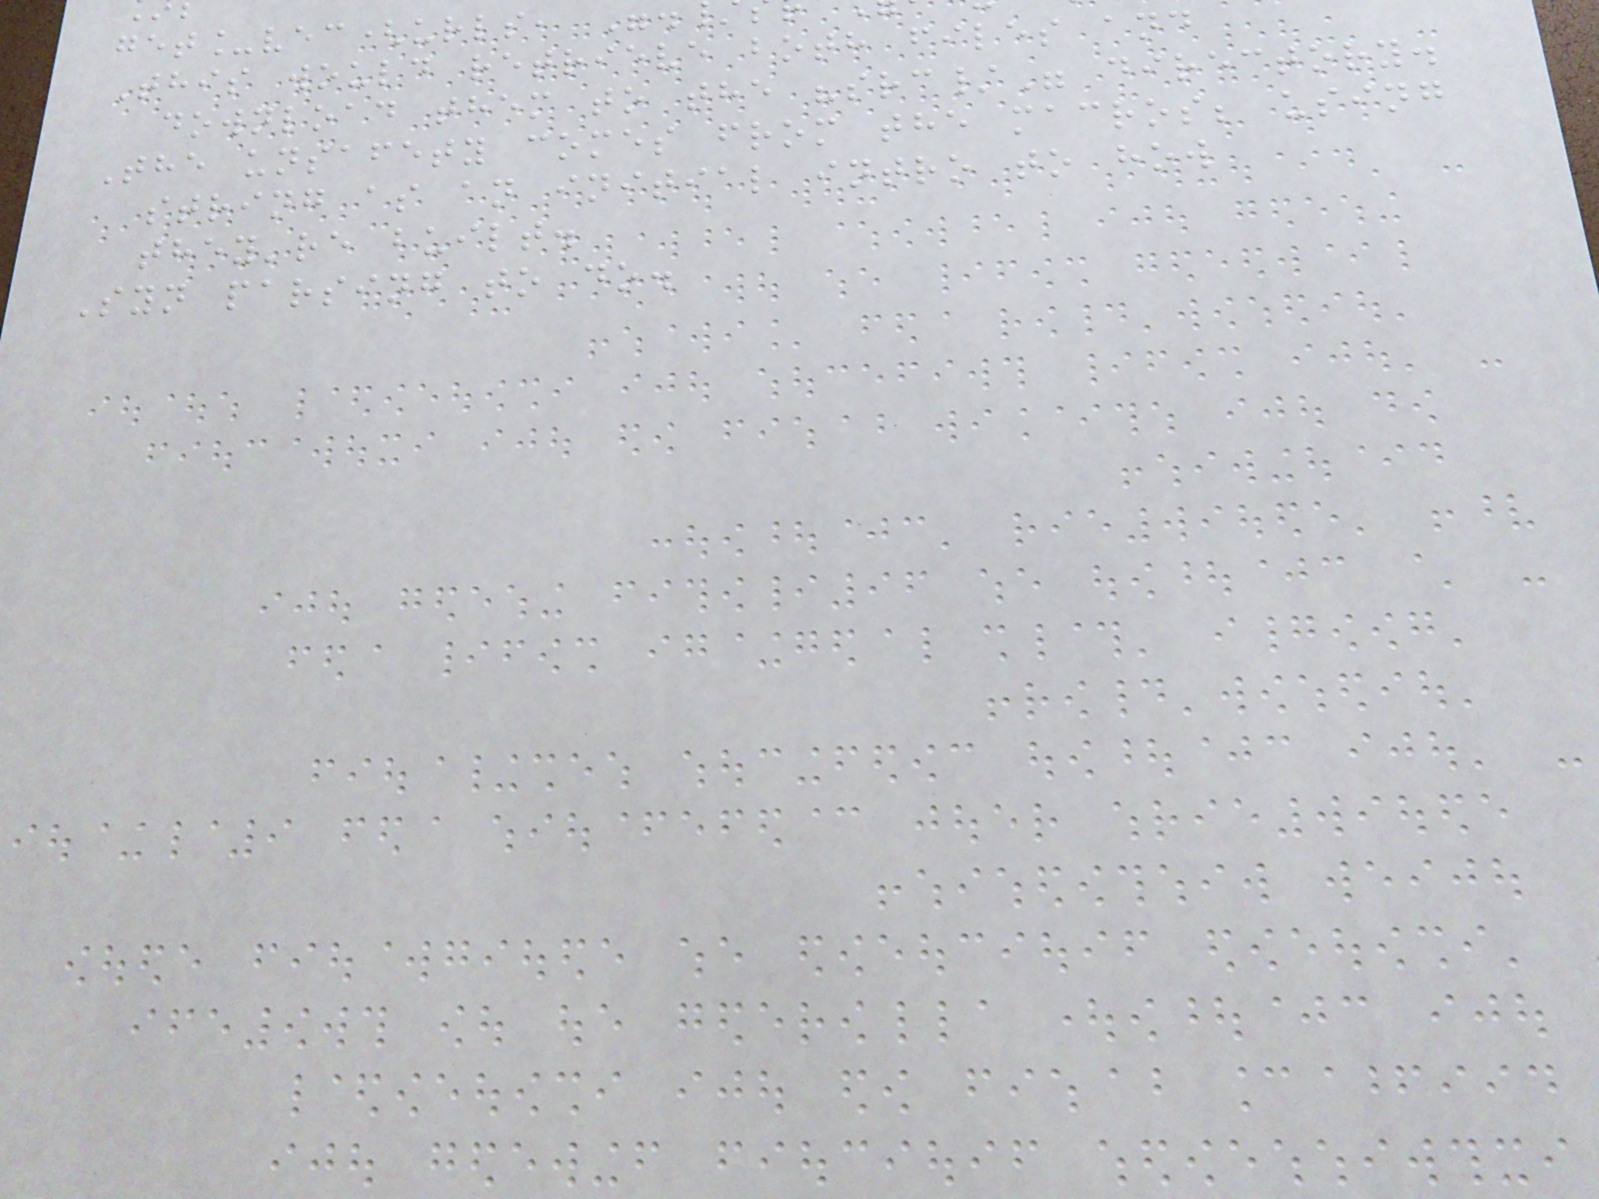get_vec(urls, ".
This would retrieve both files and
download them to the "src/" directory.
The unsafety comes from the macros; using
string as an initial intro to how
they're built.
Syn parsing to do.
